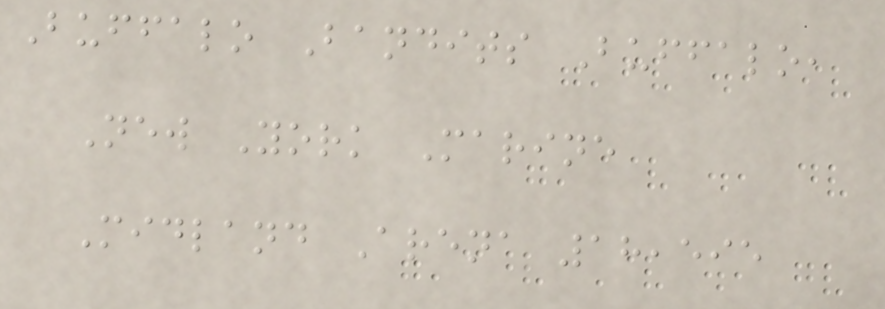Buffalo Bandits Buffalo,
New York Marine
Midland Arena 18,595
